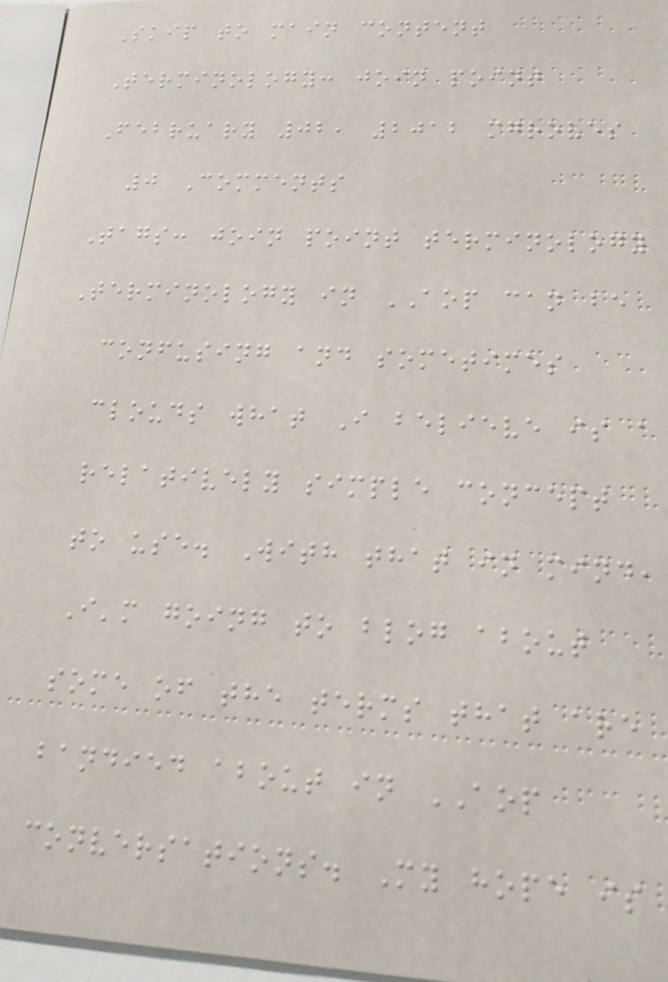Skip to main content
Terminology: join point
February 02, 2012 mgroves
0 Comments
Tags: join point terminology
Terminology in AOP can be
confusing and sometimes
clouds what I believe is a
relatively simple concept
to use. With that in mind,
I'm going to blog about
some of the terms that are
bandied about in AOP
conversations. My hope is
